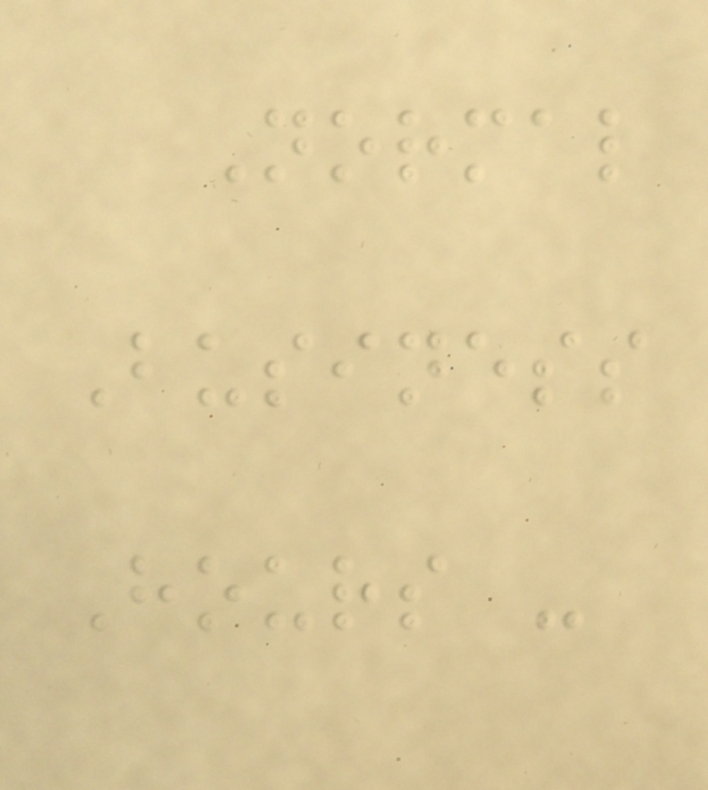Normal
Business
Hours -
